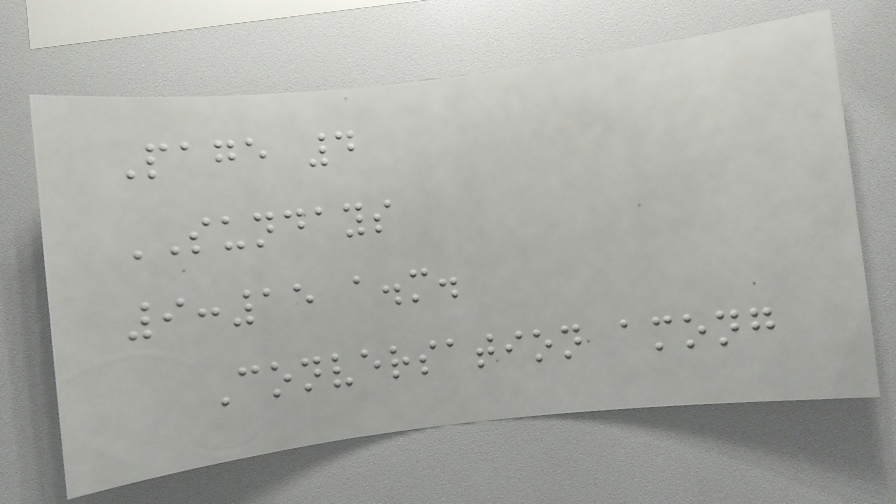Page 4
SUNDAYS
9:15 a.m.
Conversation among
